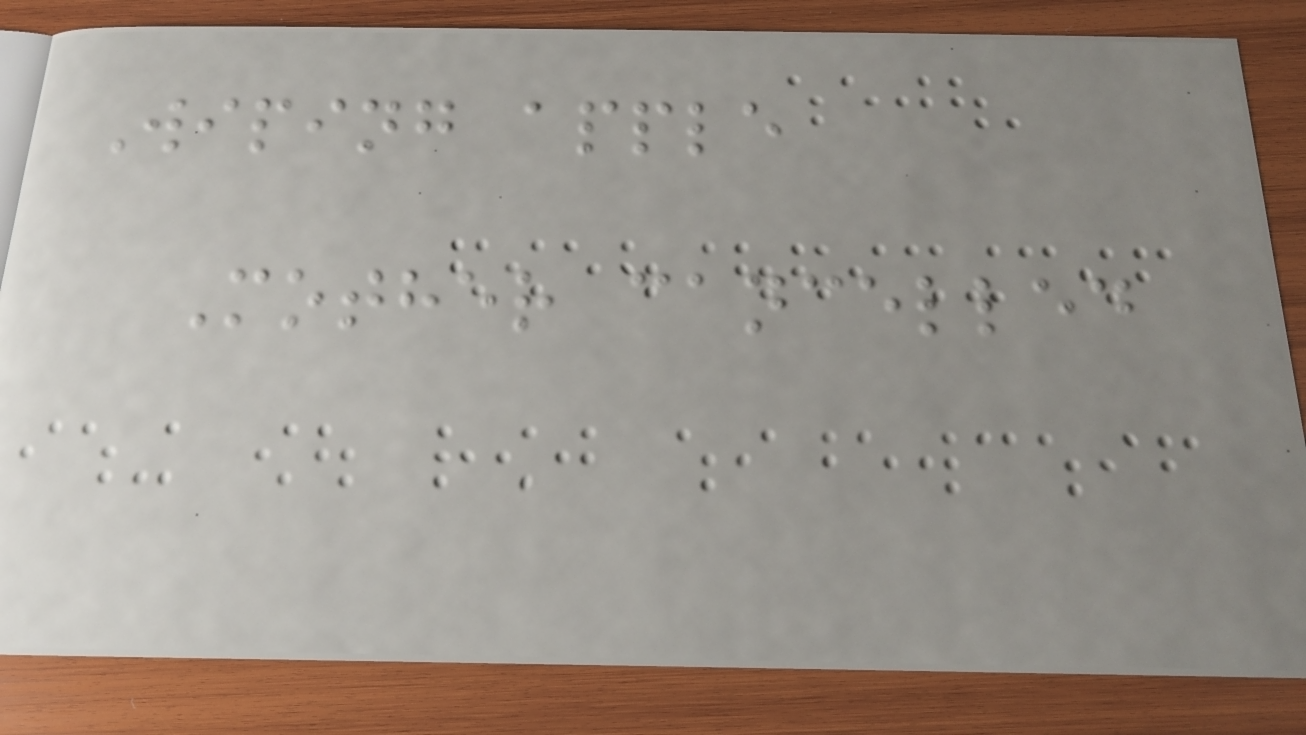Wiping apple
Mother cancelled
